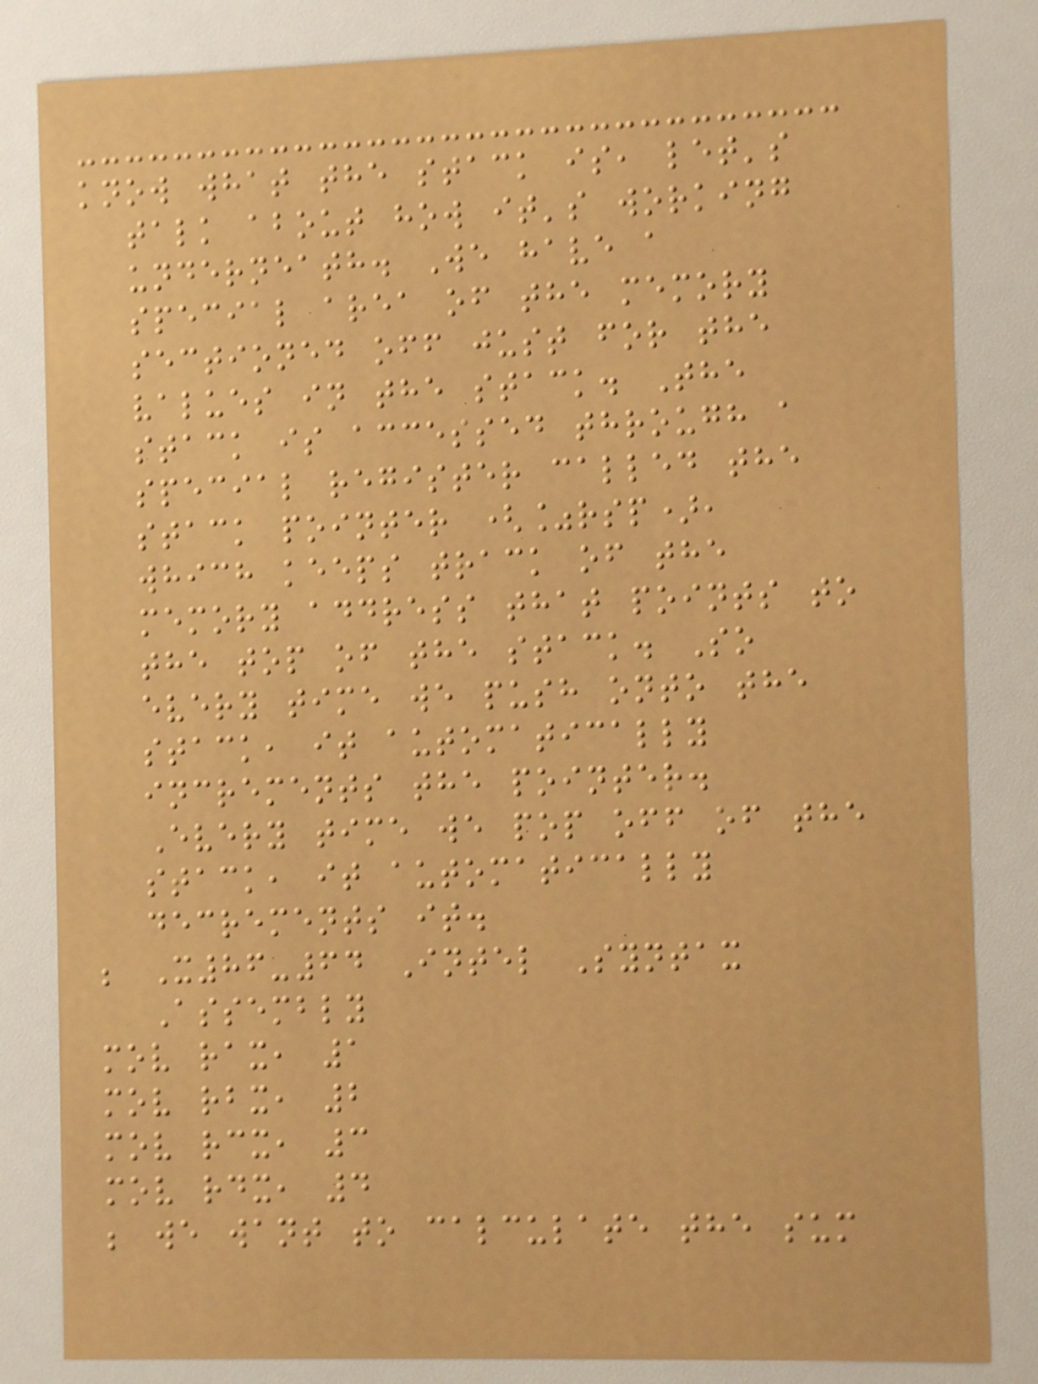know what the stack is, let's
talk about how it's working
underneath. We have a
special area of the memory
sectioned off just for the
values in the stack. The
stack is accessed through a
special register called the
stack pointer (%rsp),
which keeps track of the
memory address that points to
the top of the stack. So
every time we push onto the
stack, it automatically
increments the pointer.
Every time we pop off of the
stack, it automatically
decrements it.
; X86-64 Intel Syntax
Assembly
mov rax, 1
mov rbx, 2
mov rcx, 3
mov rdx, 4
; we want to calculate the sum
